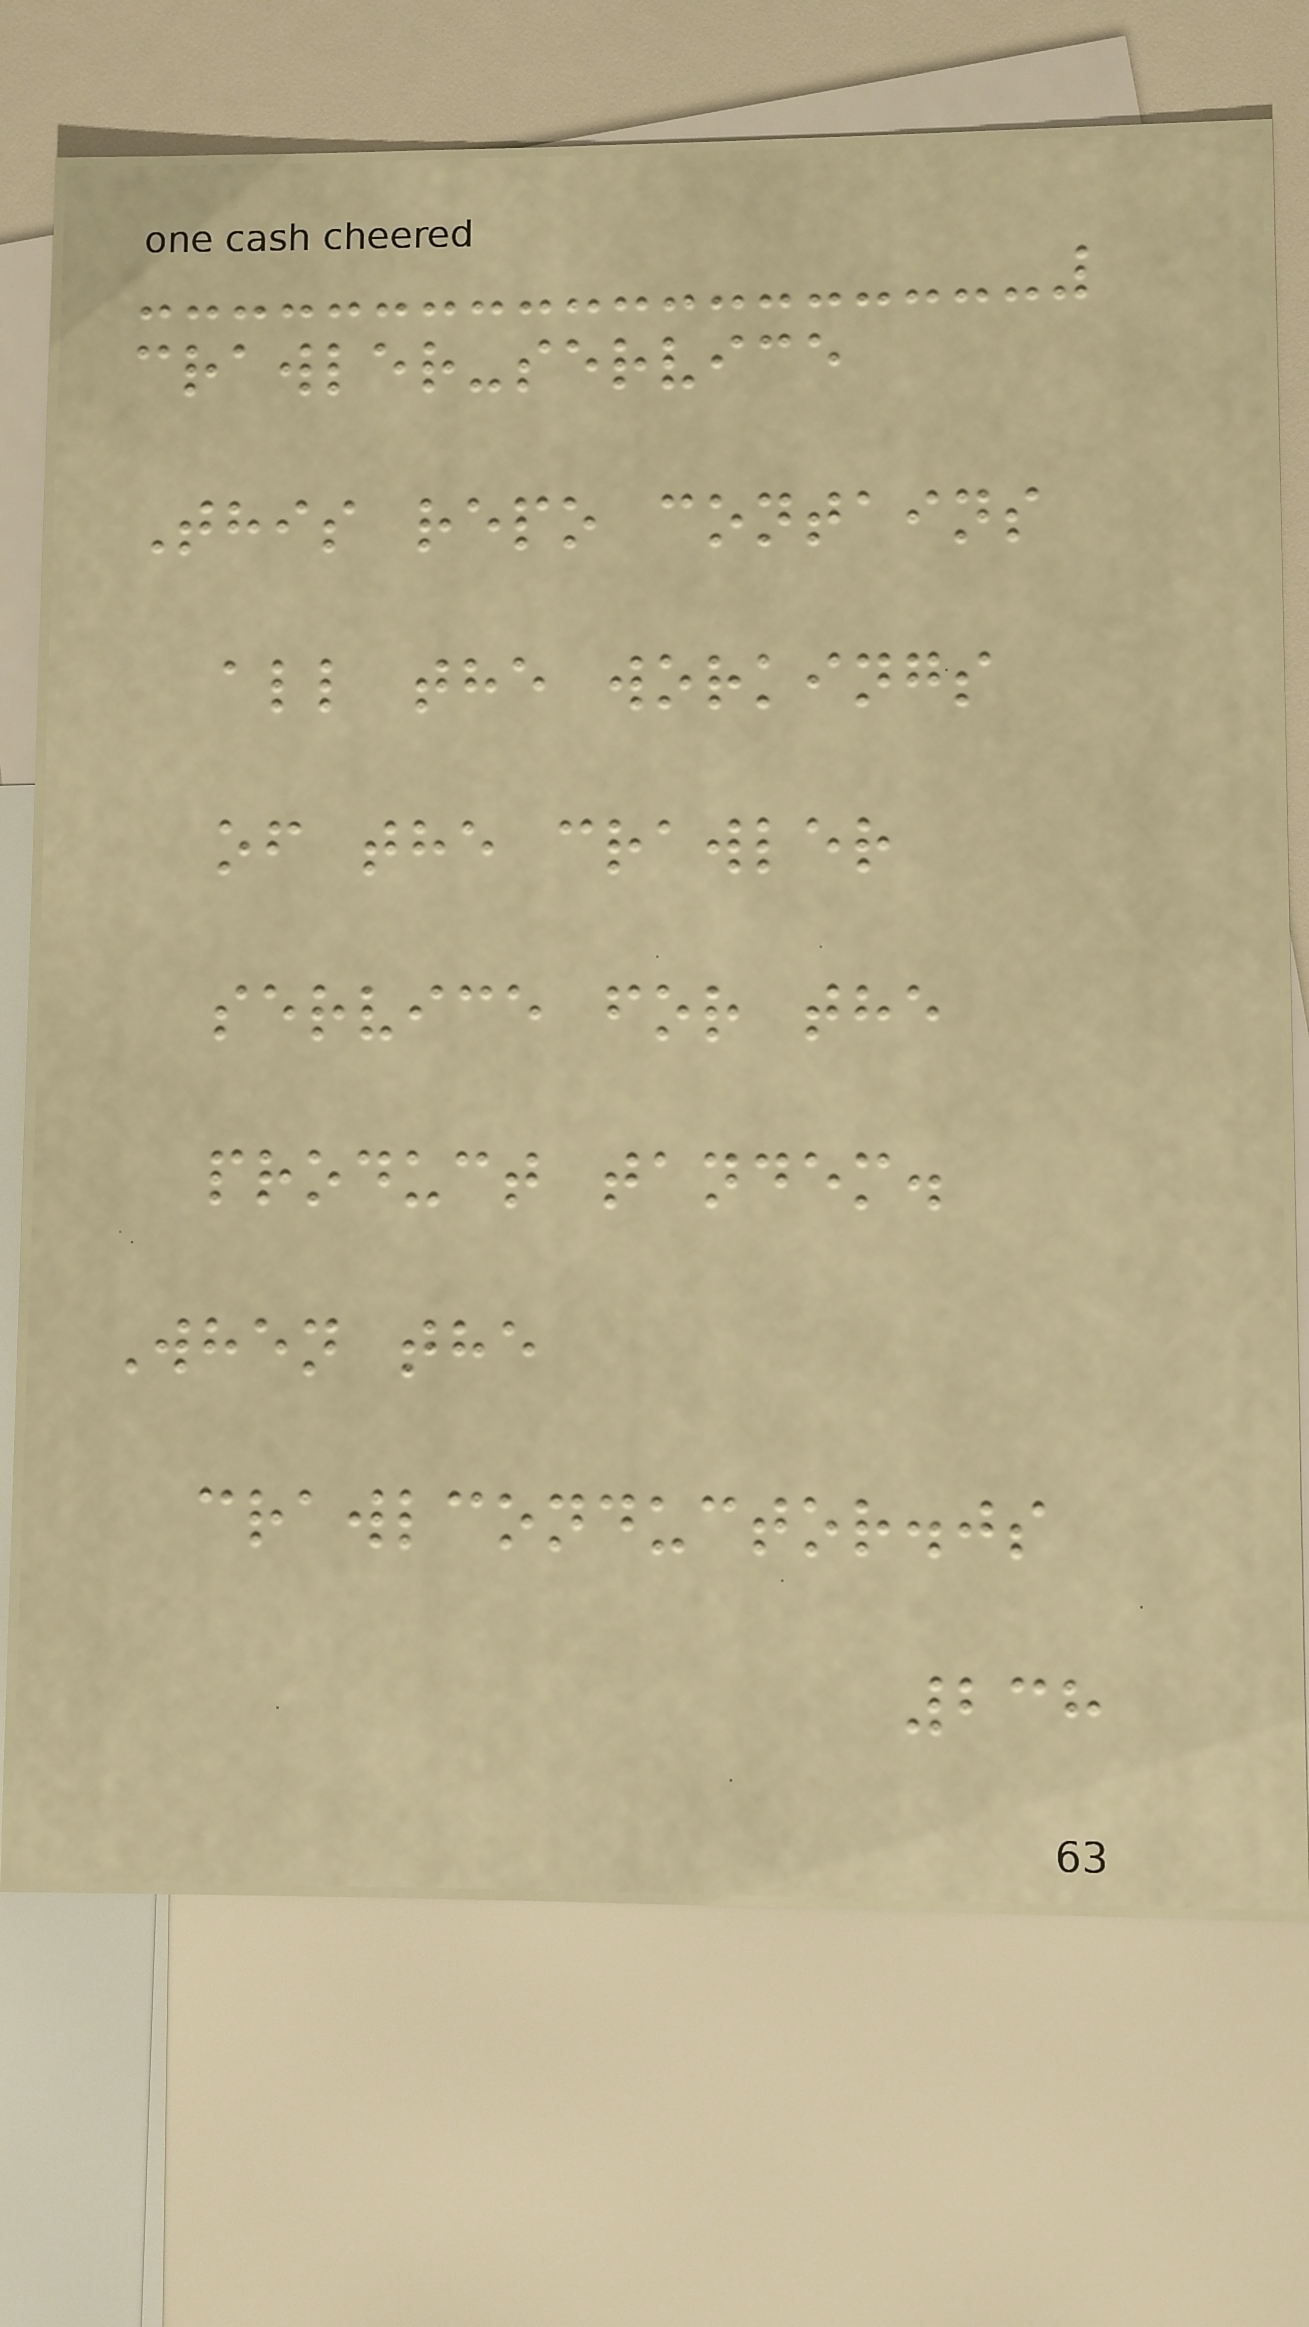crawler-service
This repo contains
all the workings
of the crawler
service for the
product tandem.
When the
crawlconductor.js
238
